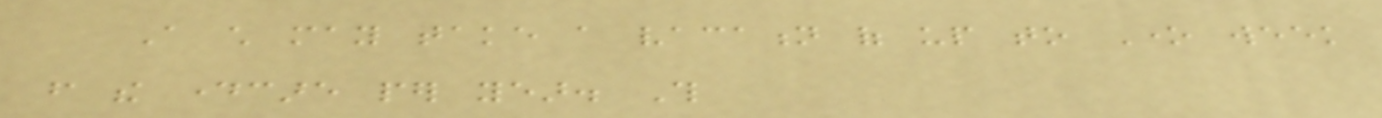A child may take a vacation of up to One week
from the daycare per year. This
